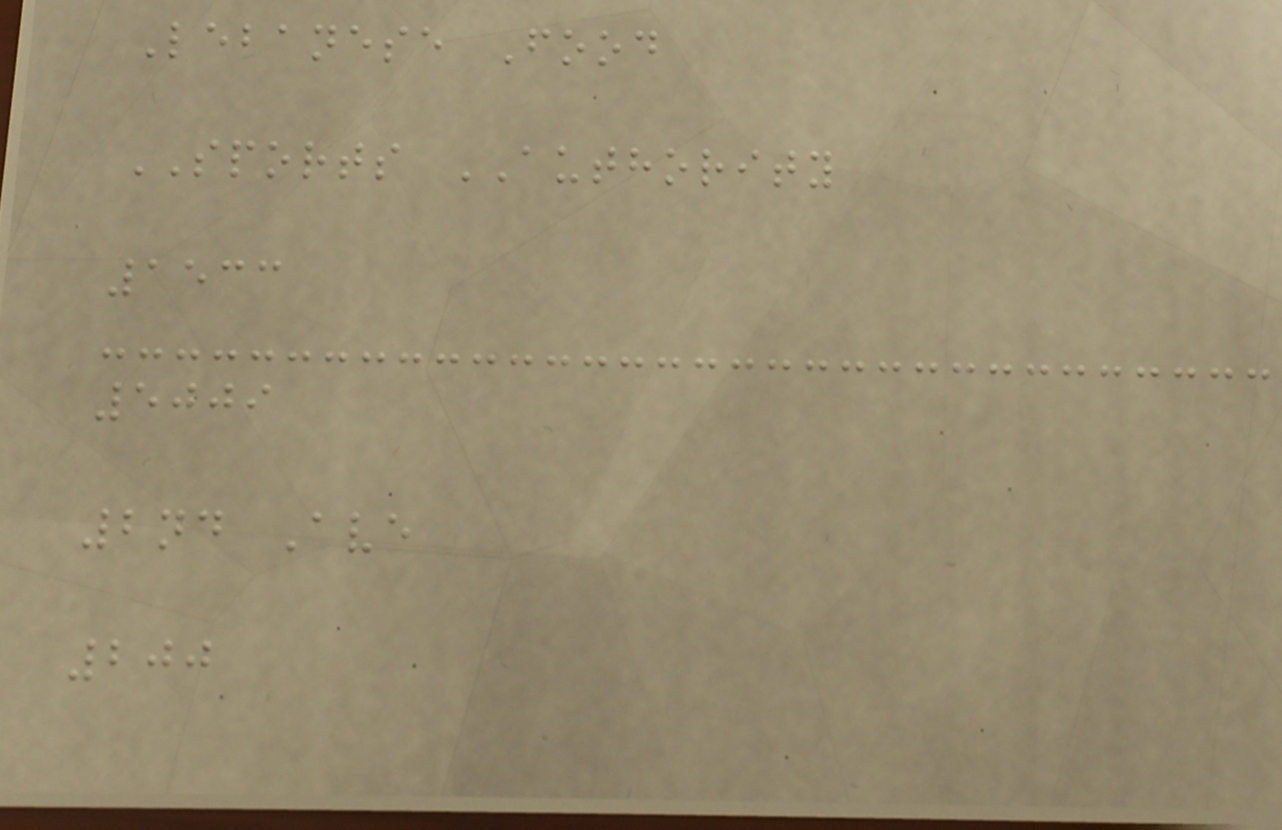Lebanese Food
SPORTS AUTHORITY
1533
5009
2nd Ave
200
